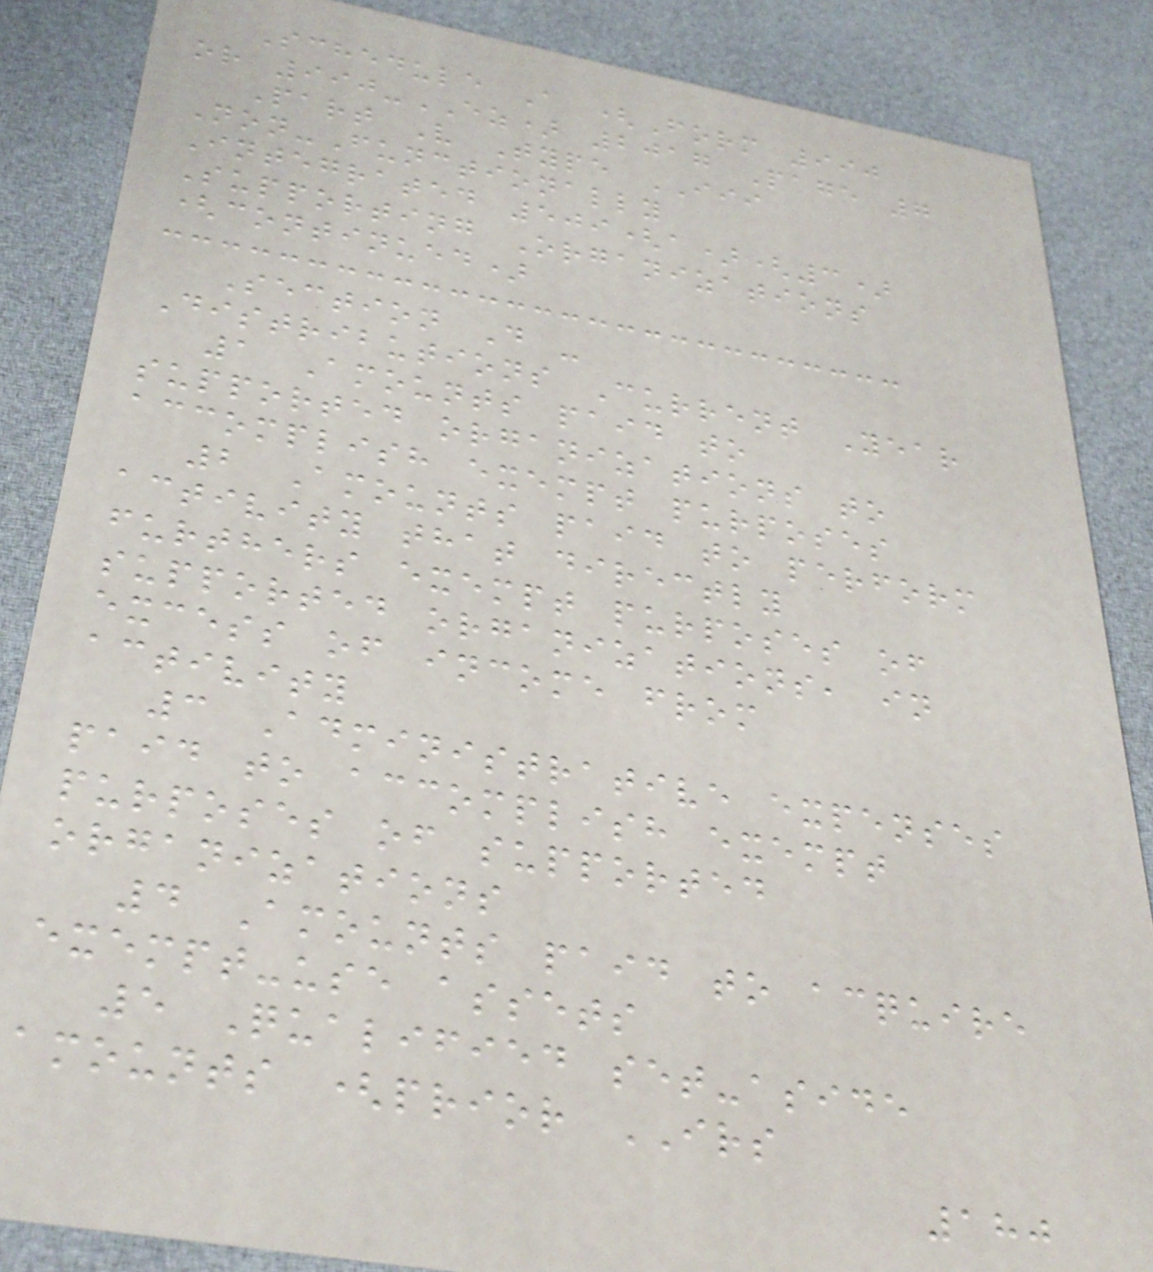Schedule A (Form 990
or 990-EZ) 2017 Page 7
Part V Type III
Non-Functionally
Integrated 509(a)(3)
Supporting Organizations
(continued)
Section D -
Distributions Current Year
1 Amounts paid to
supported organizations to
accomplish exempt purposes
2 Amounts paid to perform
activity that directly
furthers exempt purposes of
supported organizations, in
excess of income from
activity
3 Administrative expenses
paid to accomplish exempt
purposes of supported
organizations
4 Amounts paid to acquire
exempt-use assets
5 Qualified set-aside
amounts (prior IRS
180
